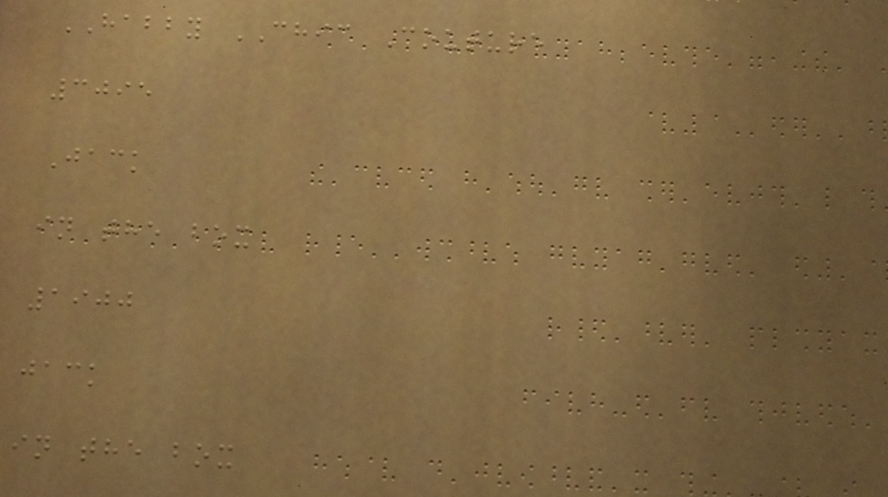HABBY CHIC Couture
3095
Jack
in the box
1900
jack
in the box
